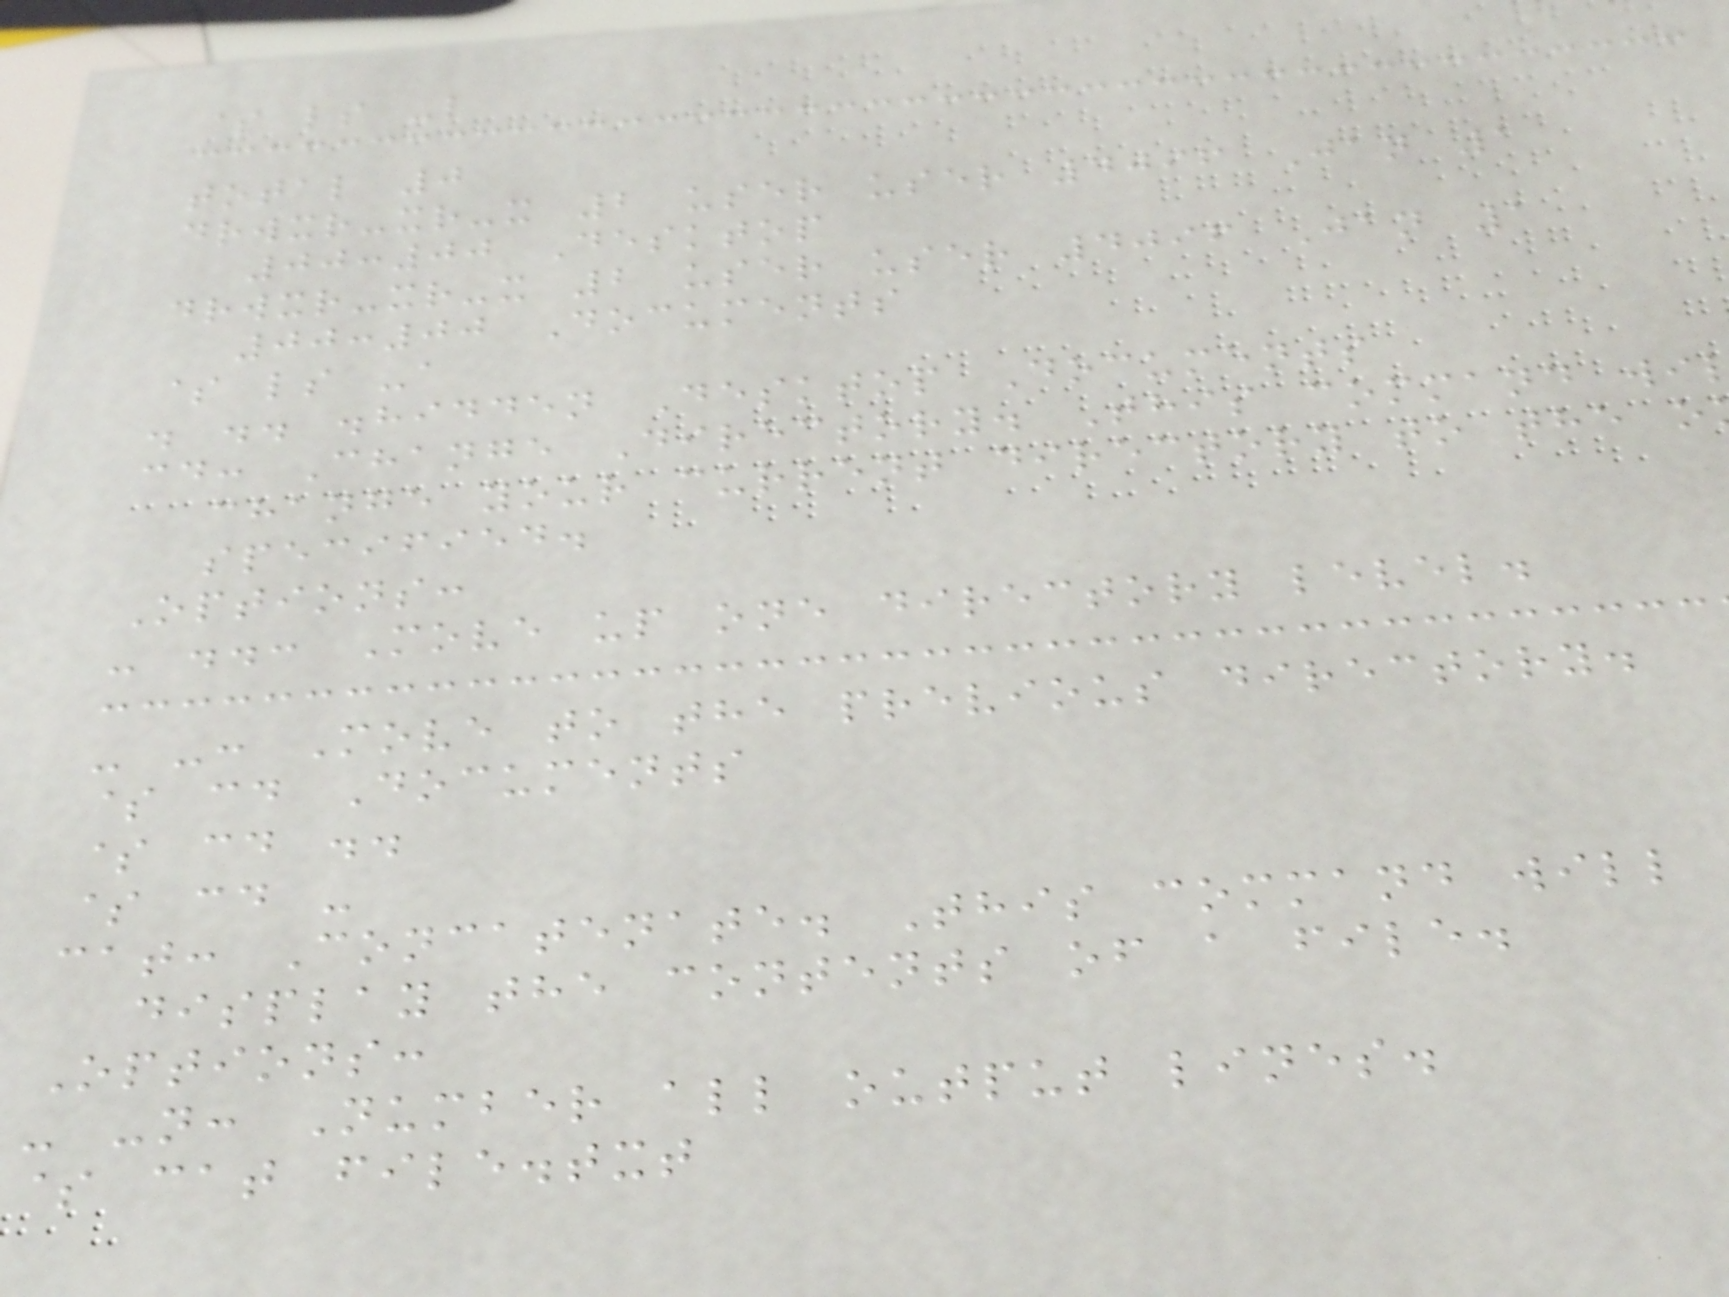$ ls -l
total 0
drwxr-xr-x 2 user user 4096 Jan 1
00:00 Desktop
drwxr-xr-x 2 user user 4096 Jan 1
00:00 Documents
$ ls -a
. .. .hidden Desktop Documents
cd: Change Directory. This command wi
change your current directory to the o
specified.
Options:
- ..: Move up one directory level.
- -: Move to the previous directory.
$ cd Documents
$ cd ..
$ cd -
cat: Concatenate. This command will
display the contents of a file.
Options:
- -n: Number all output lines.
$ cat file.txt
